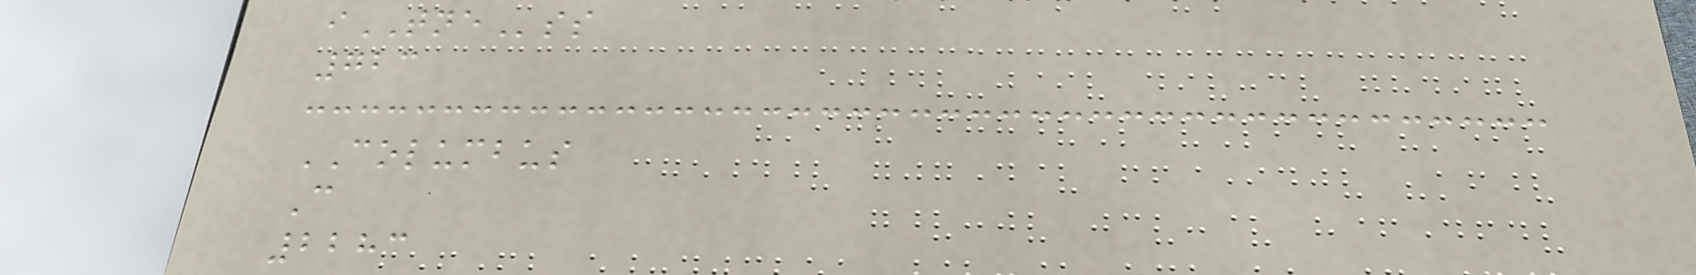iTNEss
723
COLUMBUS
C
2283
